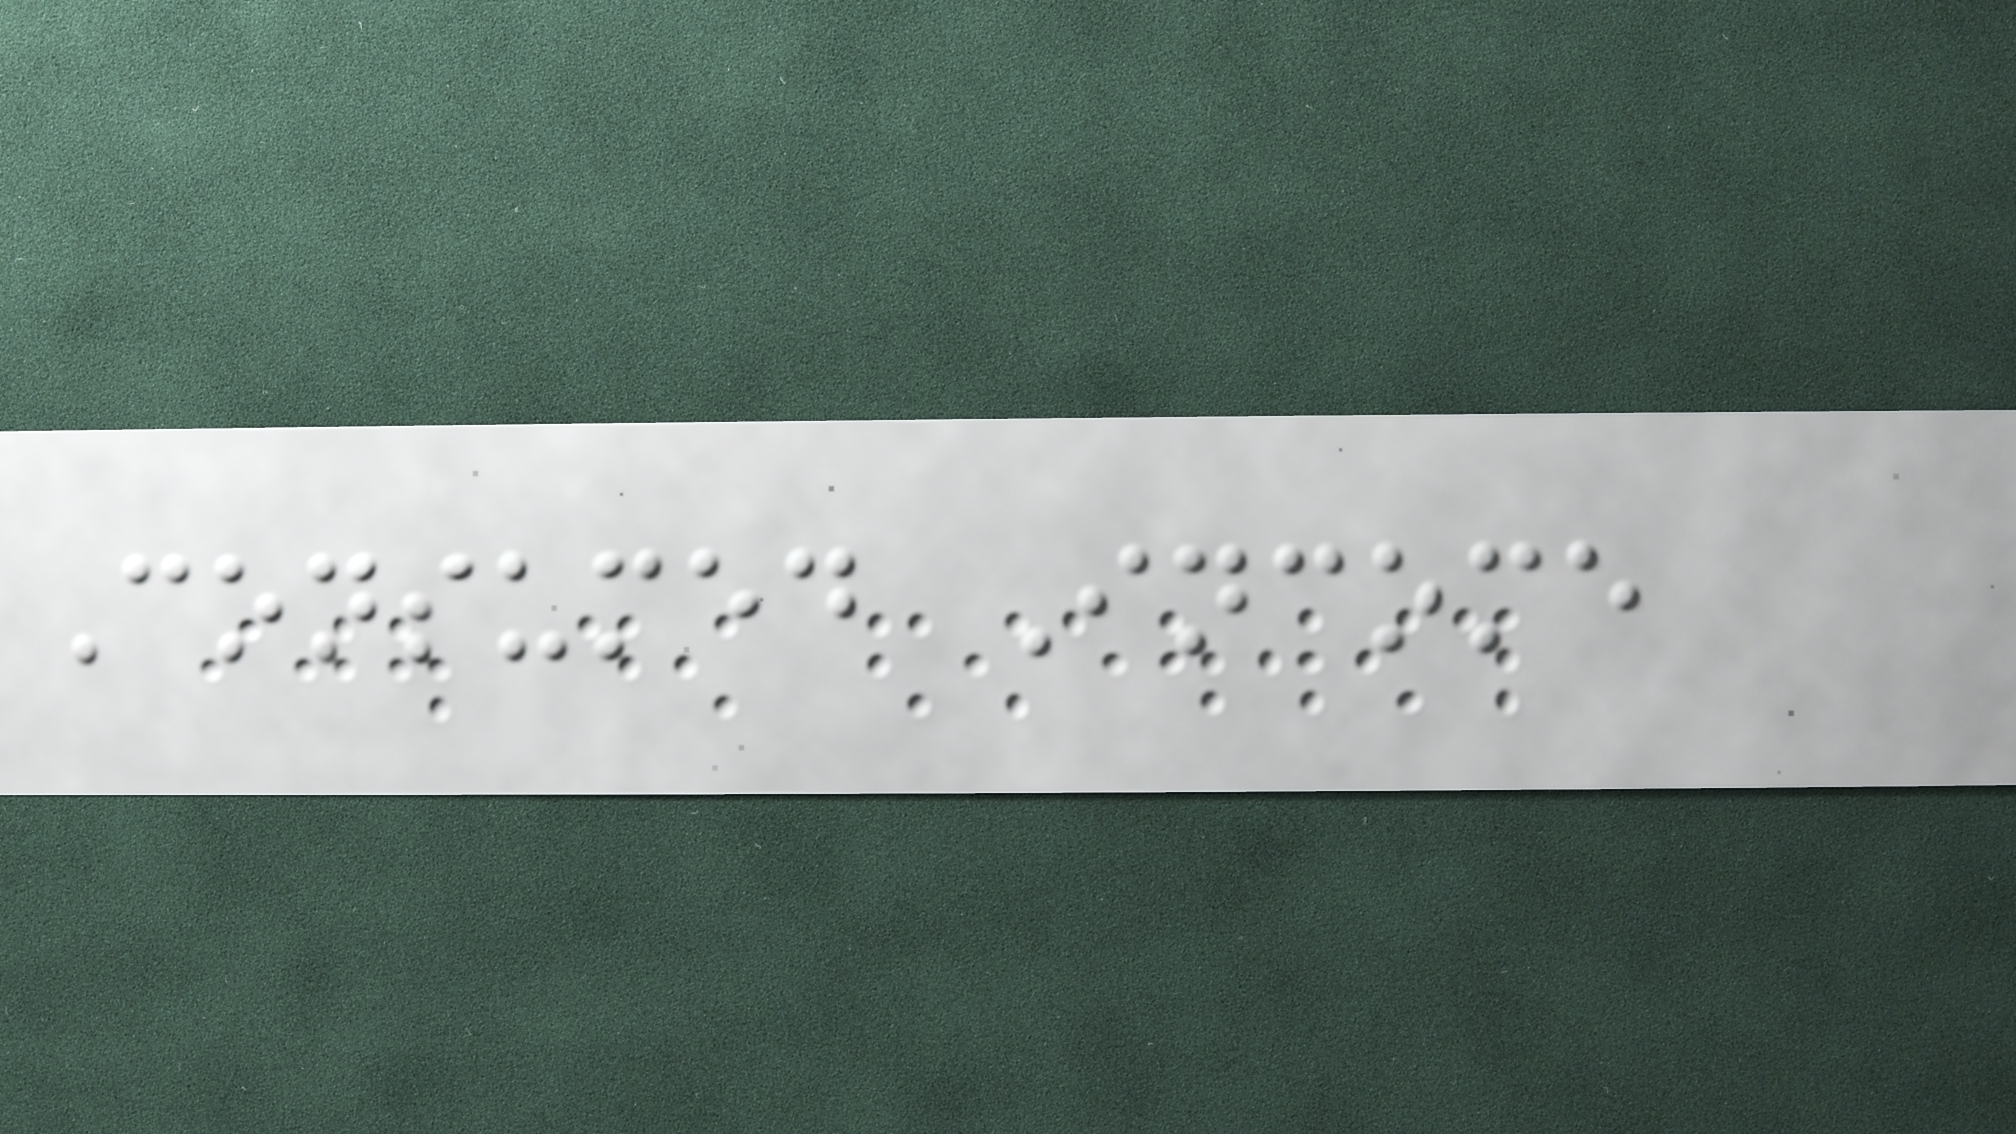Consumed Income
